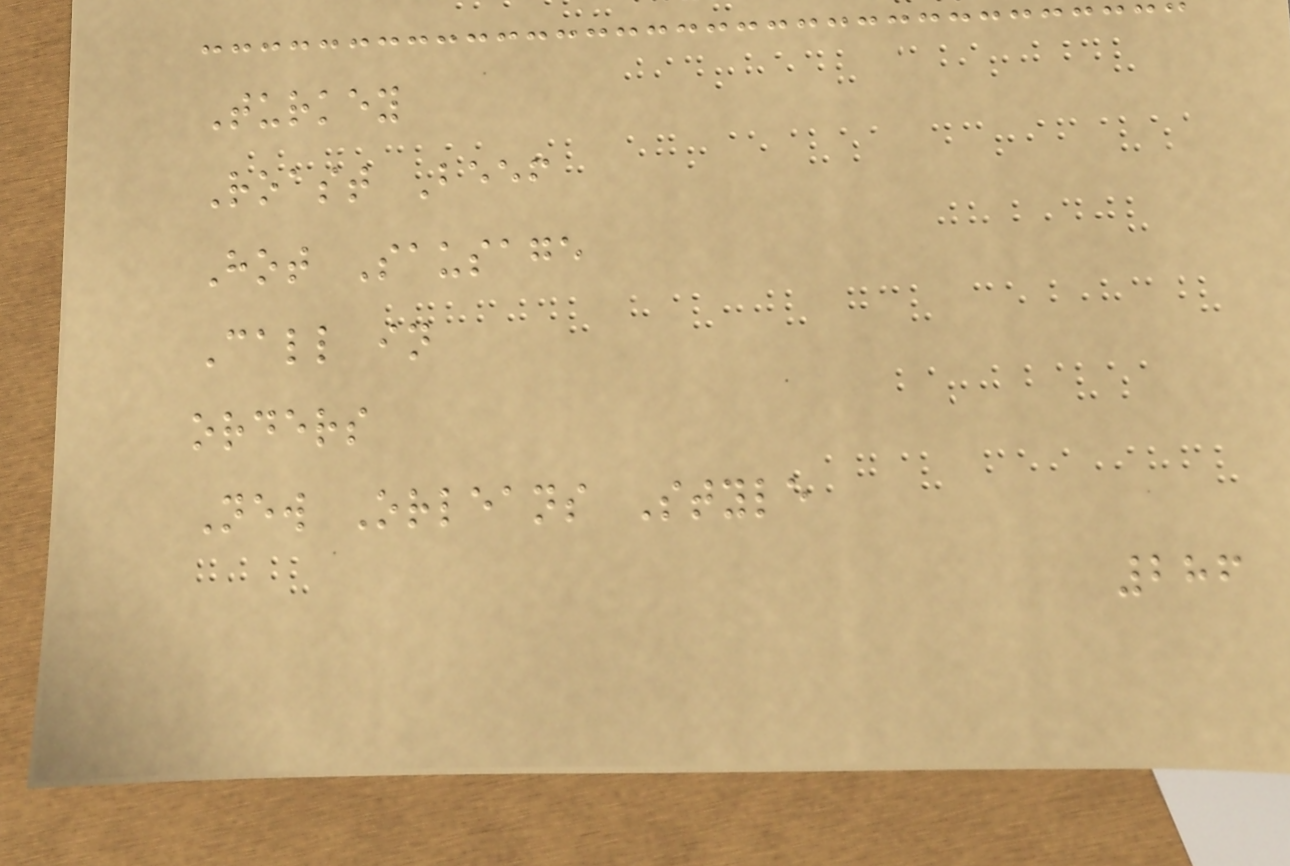Turkey
Roast Beef
Hot Sausage
Call in
orders
New Orleans Style
286
